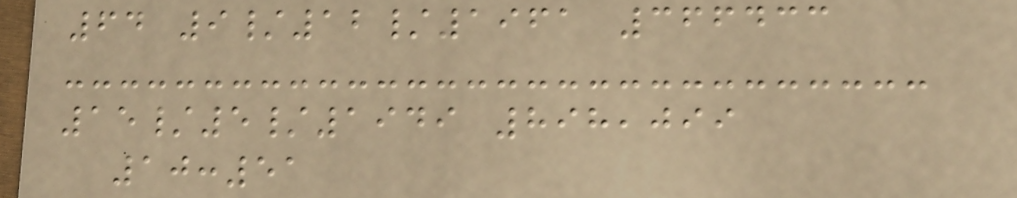64 9/12/1961 366433
15/5/1949 898,099
10:51
